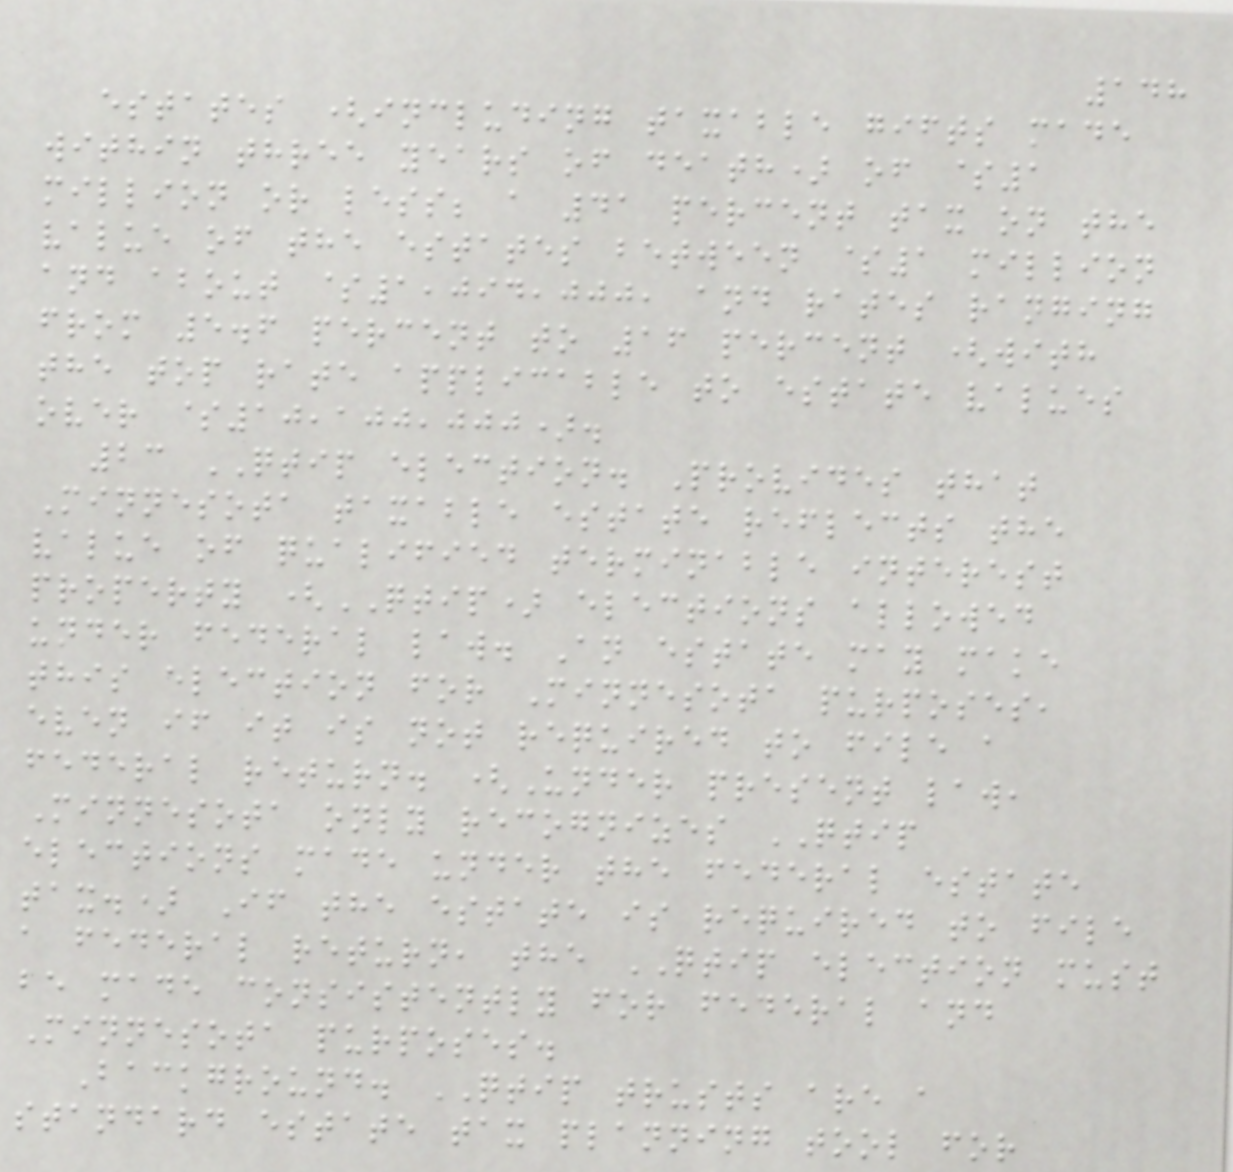148
estates (including taxable gifts made
within three years of death) of $1
million or less; a 41 percent tax on the
value of the estates between $1 million
and about $1,094,000, and rates ranging
from 5.6 percent to 16 percent (with
the top rate applicable to estate values
over $10,100,000).
23 QTIP election. Provides that
Minnesota taxable estate reflects the
value of qualified terminable interest
property (QTIP) elections allowed
under federal law. An estate may make
this election for Minnesota purposes,
even if it is not required to file a
federal return. (Under present law,
Minnesota only recognizes QTIP
elections made under the federal estate
tax.) If the estate is required to file
a federal return, the QTIP election must
be made consistently for federal and
Minnesota purposes.
Background. QTIP trusts are a
standard estate tax planning tool for
